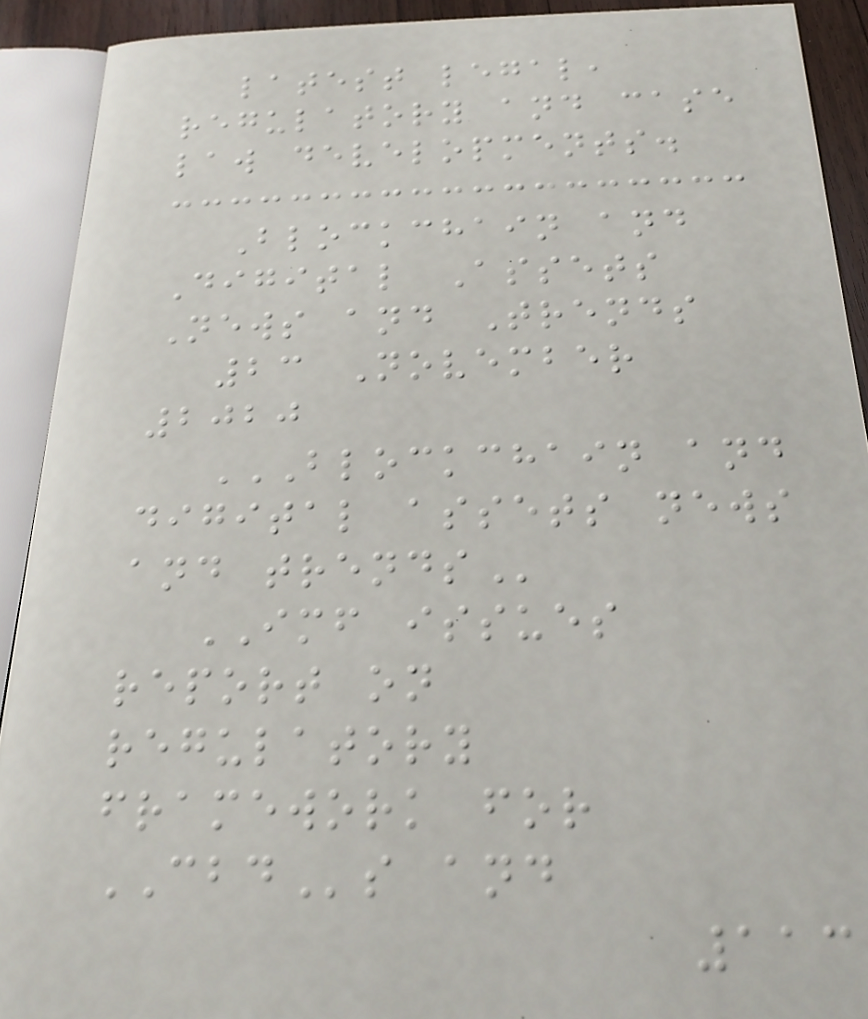latest legal,
regulatory and case
law developments.
Blockchain and
Digital Assets
News and Trends
23 November
2020
BLOCKCHAIN AND
DIGITAL ASSETS NEWS
AND TRENDS
IMF issues
report on
regulatory
framework for
CBDs and
113
